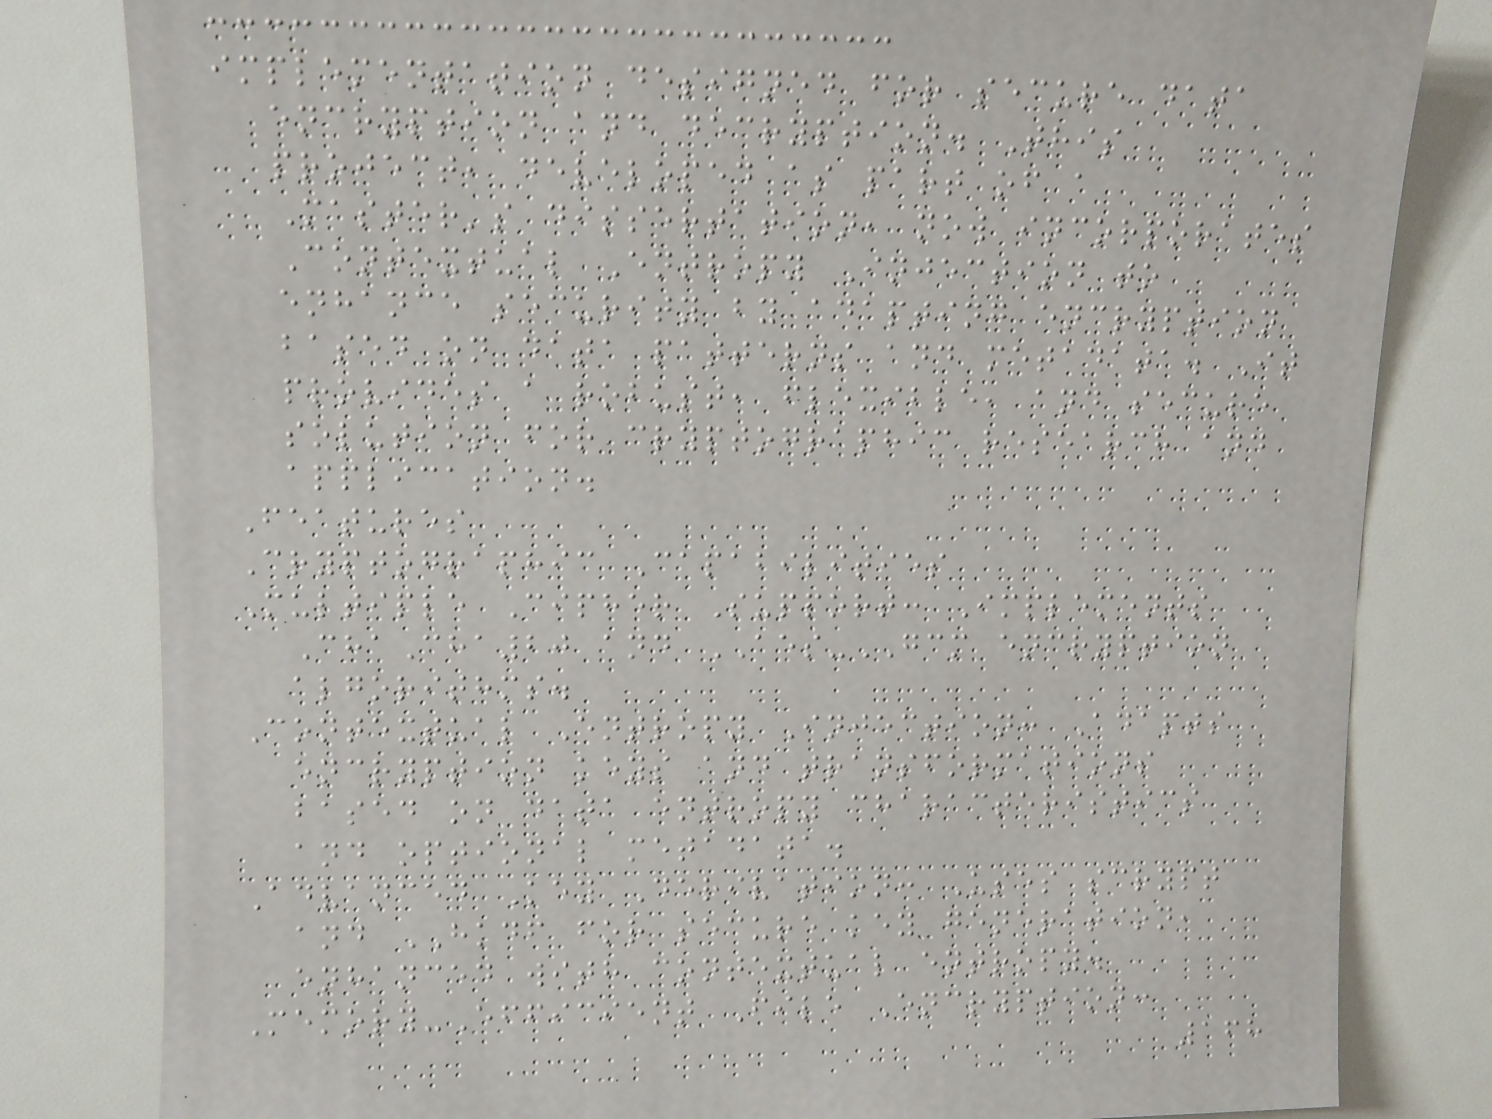implementation designed for secure data
encryption and decryption. This
project, developed as part of a
Master's dissertation, now incorporates
Contextual Entropy Injection to
enhance security by adapting encryption
based on data patterns and metadata. It
provides a robust, flexible, and secure
solution for cryptographic research and
application.
Features
Cryptographic Capabilities
Multiple Cipher Support: Implements
ChaCha20 and AES-GCM encryption
algorithms.
Contextual Entropy Injection: Adapts
encryption keys and transformations
based on data entropy characteristics
and optional metadata.
Advanced Key Derivation: Uses scrypt
and HKDF for secure key generation,
enhanced with contextual entropy.
Memory-Efficient File Encryption:
168
